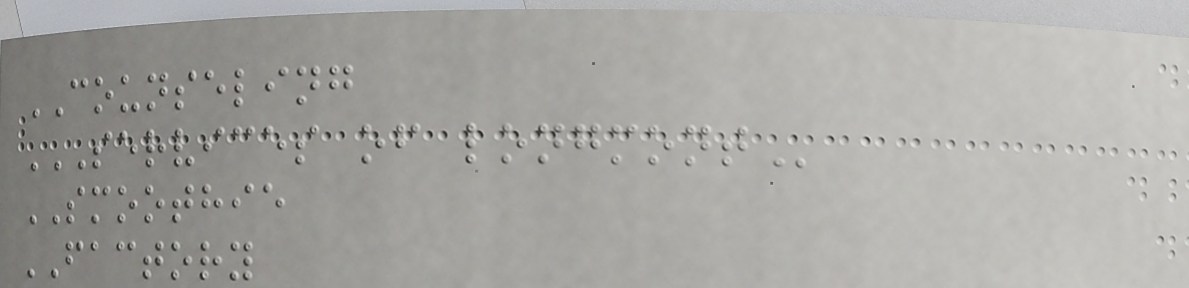COUNSELING
SERVICES OF LONGMONT
SMOOTHIE
FACTORY
